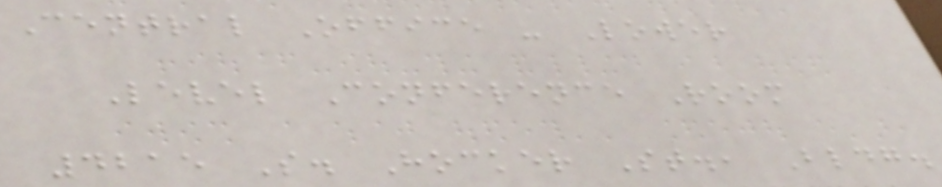Central Office - Lower
Level Conference Room
4215 S. Hocker St., Bldg.
